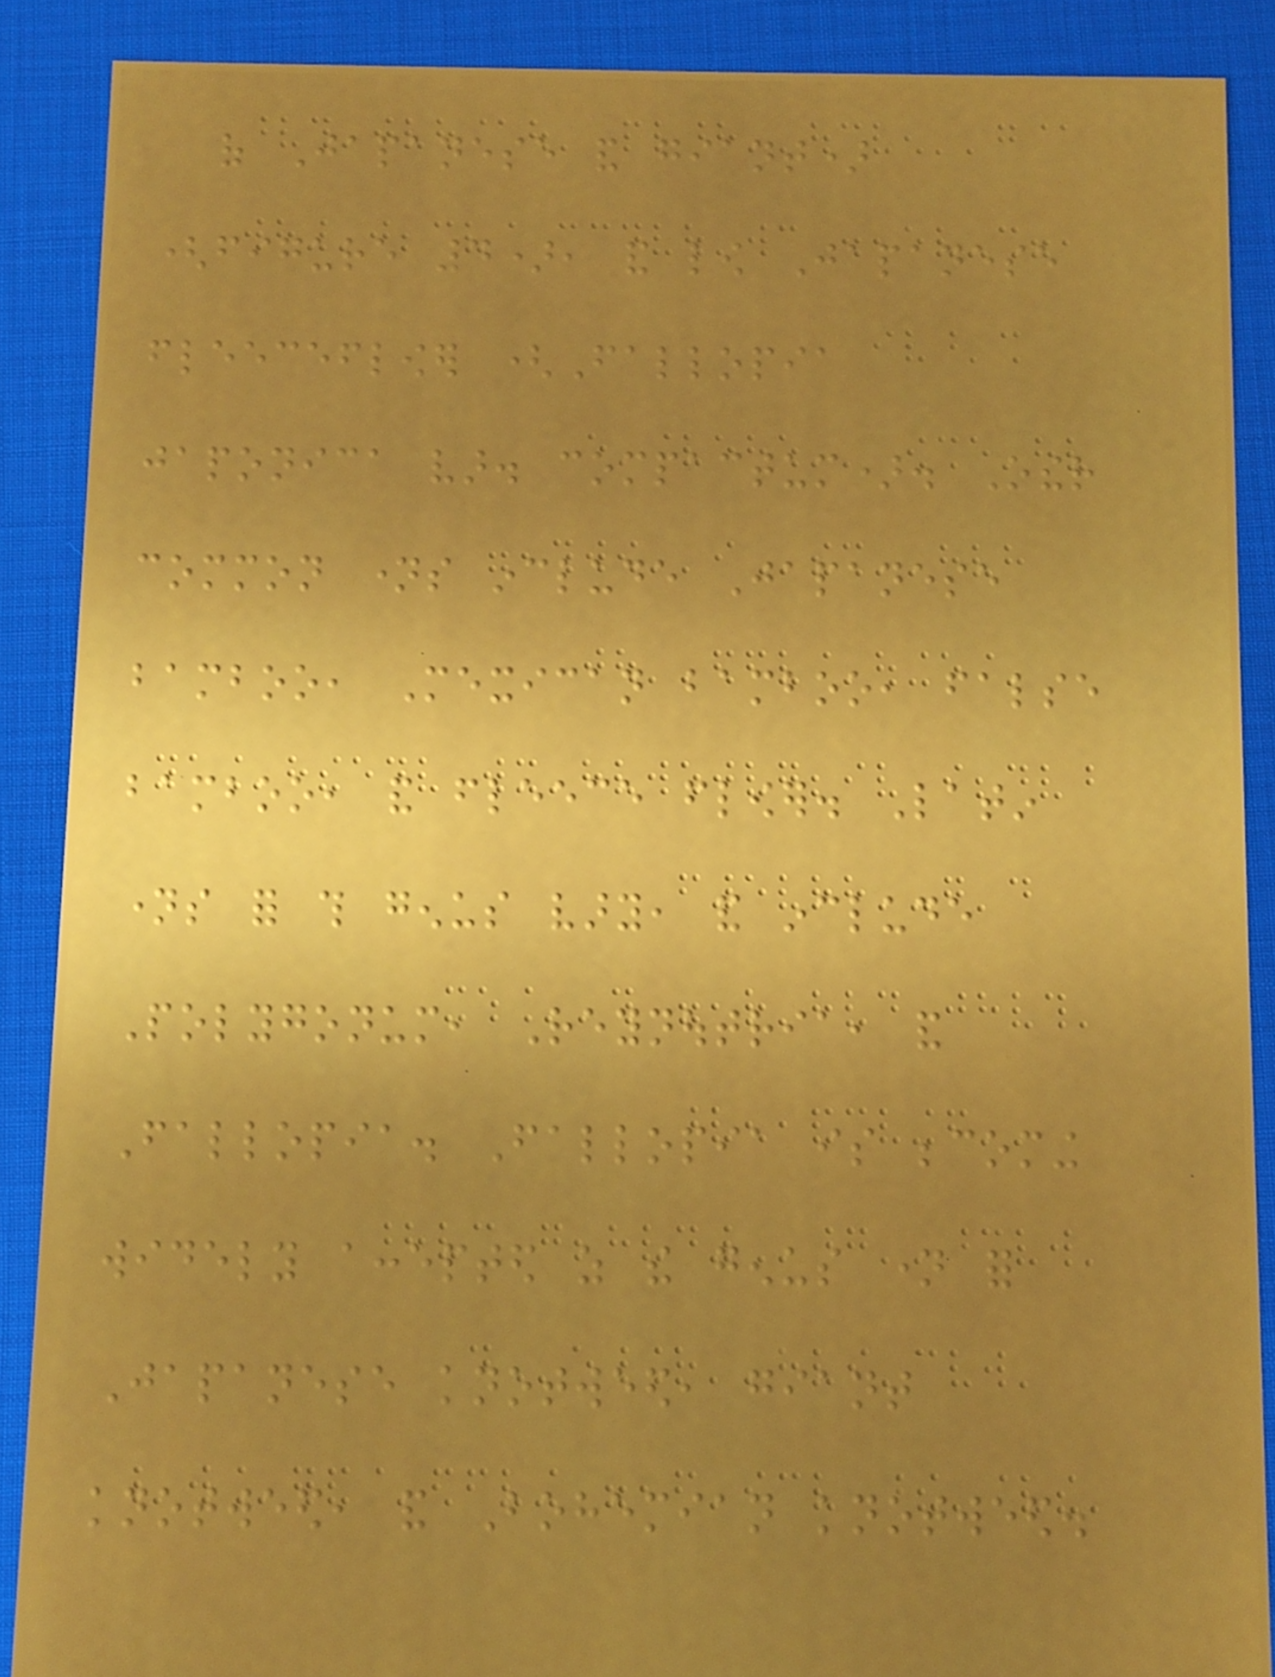of Japanese and giant)
(figure 4), and low Japanese
fleeceflower (Fallopia
japonica var. compactum). Other
common names include Japanese
bamboo, Mexican bamboo, false
bamboo, and fleece flower. Latin
names for this genus vary, and include
Polygonum, Reynoutria, and
Fallopia. Fallopia is becoming
widely accepted as the genus name for
Japanese knotweed, giant
knotweed, and Bohemian knotweed.
